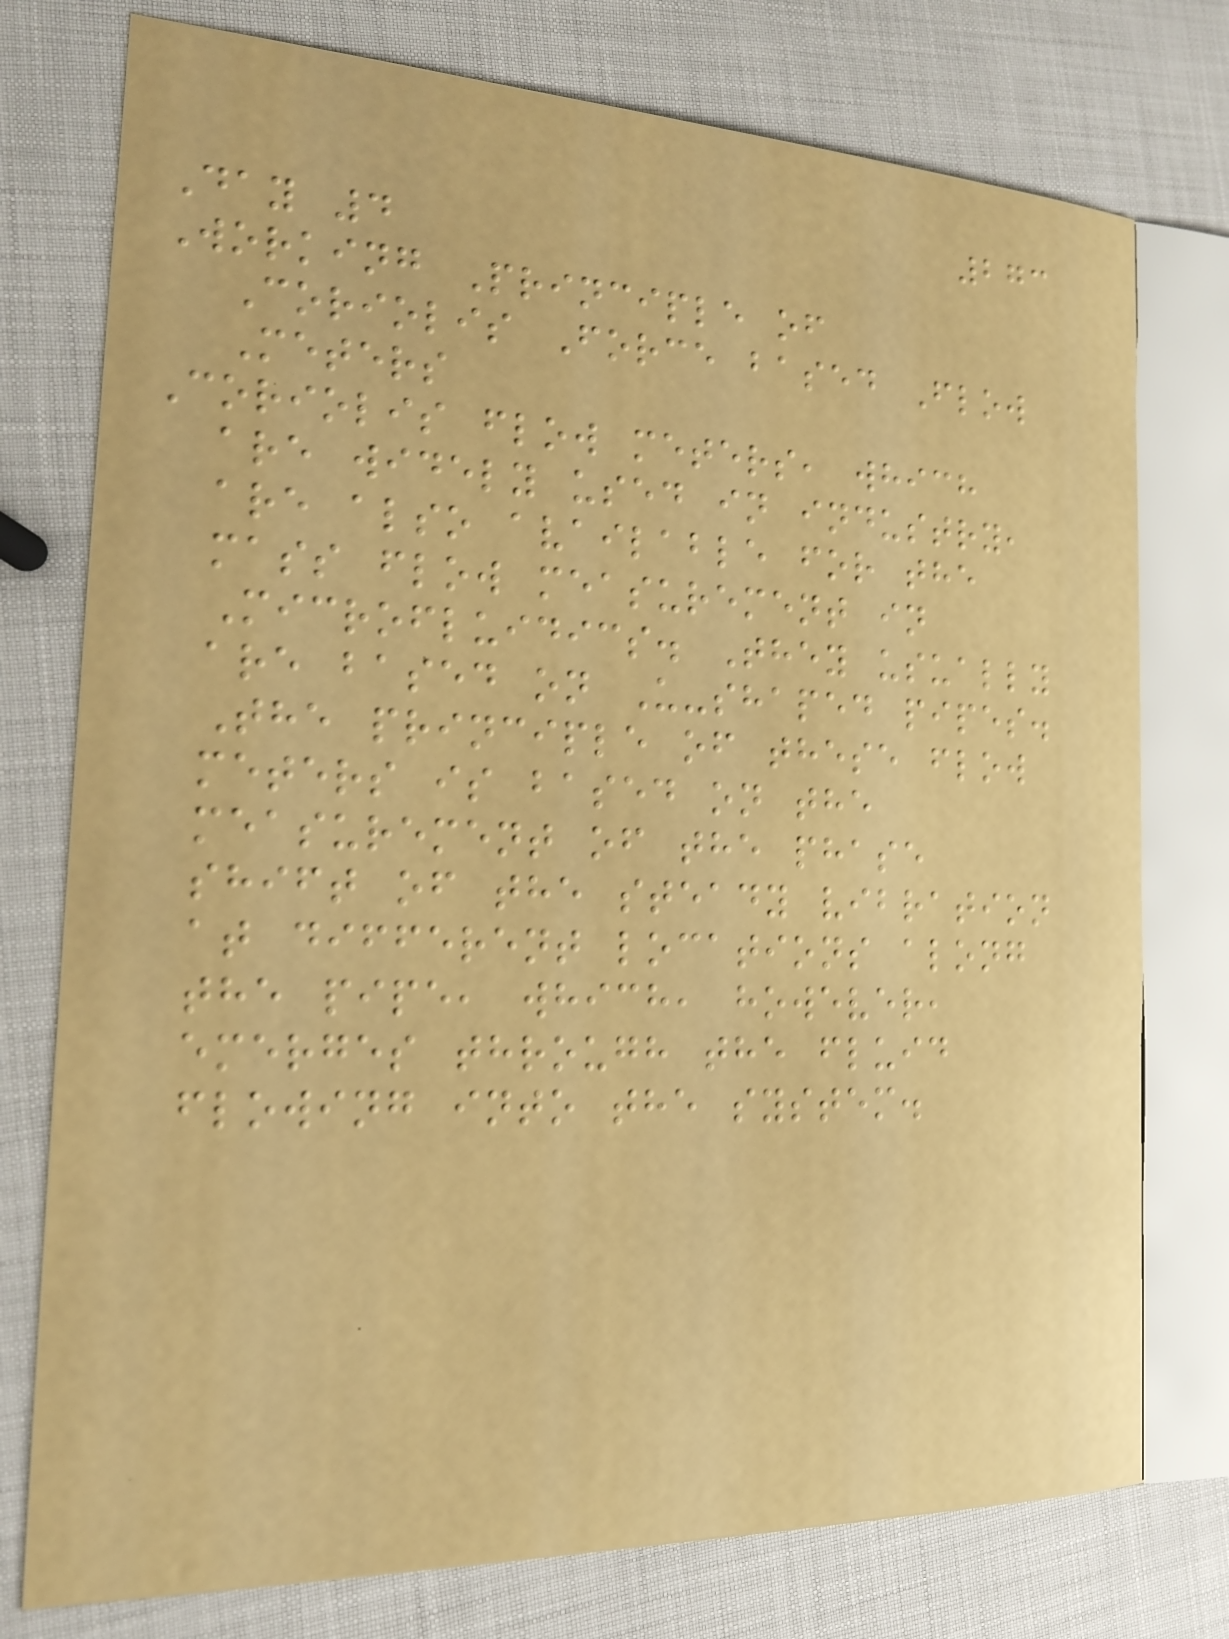273
Day 4
Working Principle of
Coriolis Force based Flow
Meters
Coriolis flow meters, which
are widely used in industry,
are also available for the
mass flow measurement in
Microfluidics. They usually
are based on U-shaped pipes.
The principle of these flow
meters is based on the
measurement of the phase
shift of the steady vibration
at different locations along
the pipe, which, however,
emerges through the fluid
flowing into the system.
